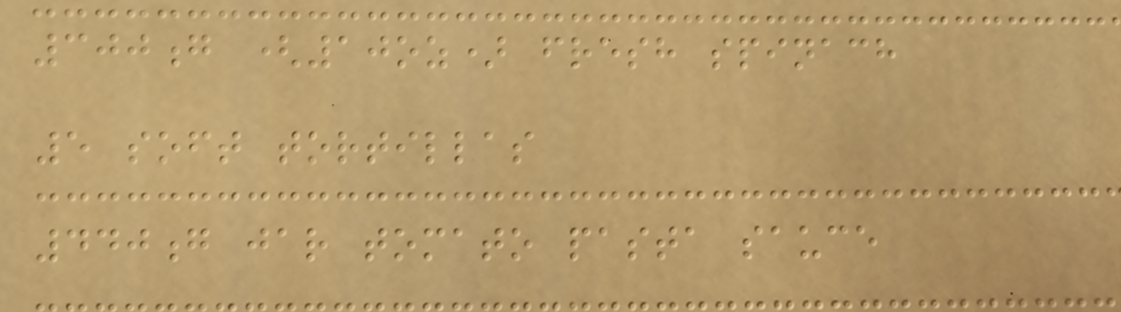300g (10oz) fresh spinach
5 soft tortillas
440g jar tomato pasta sauce
